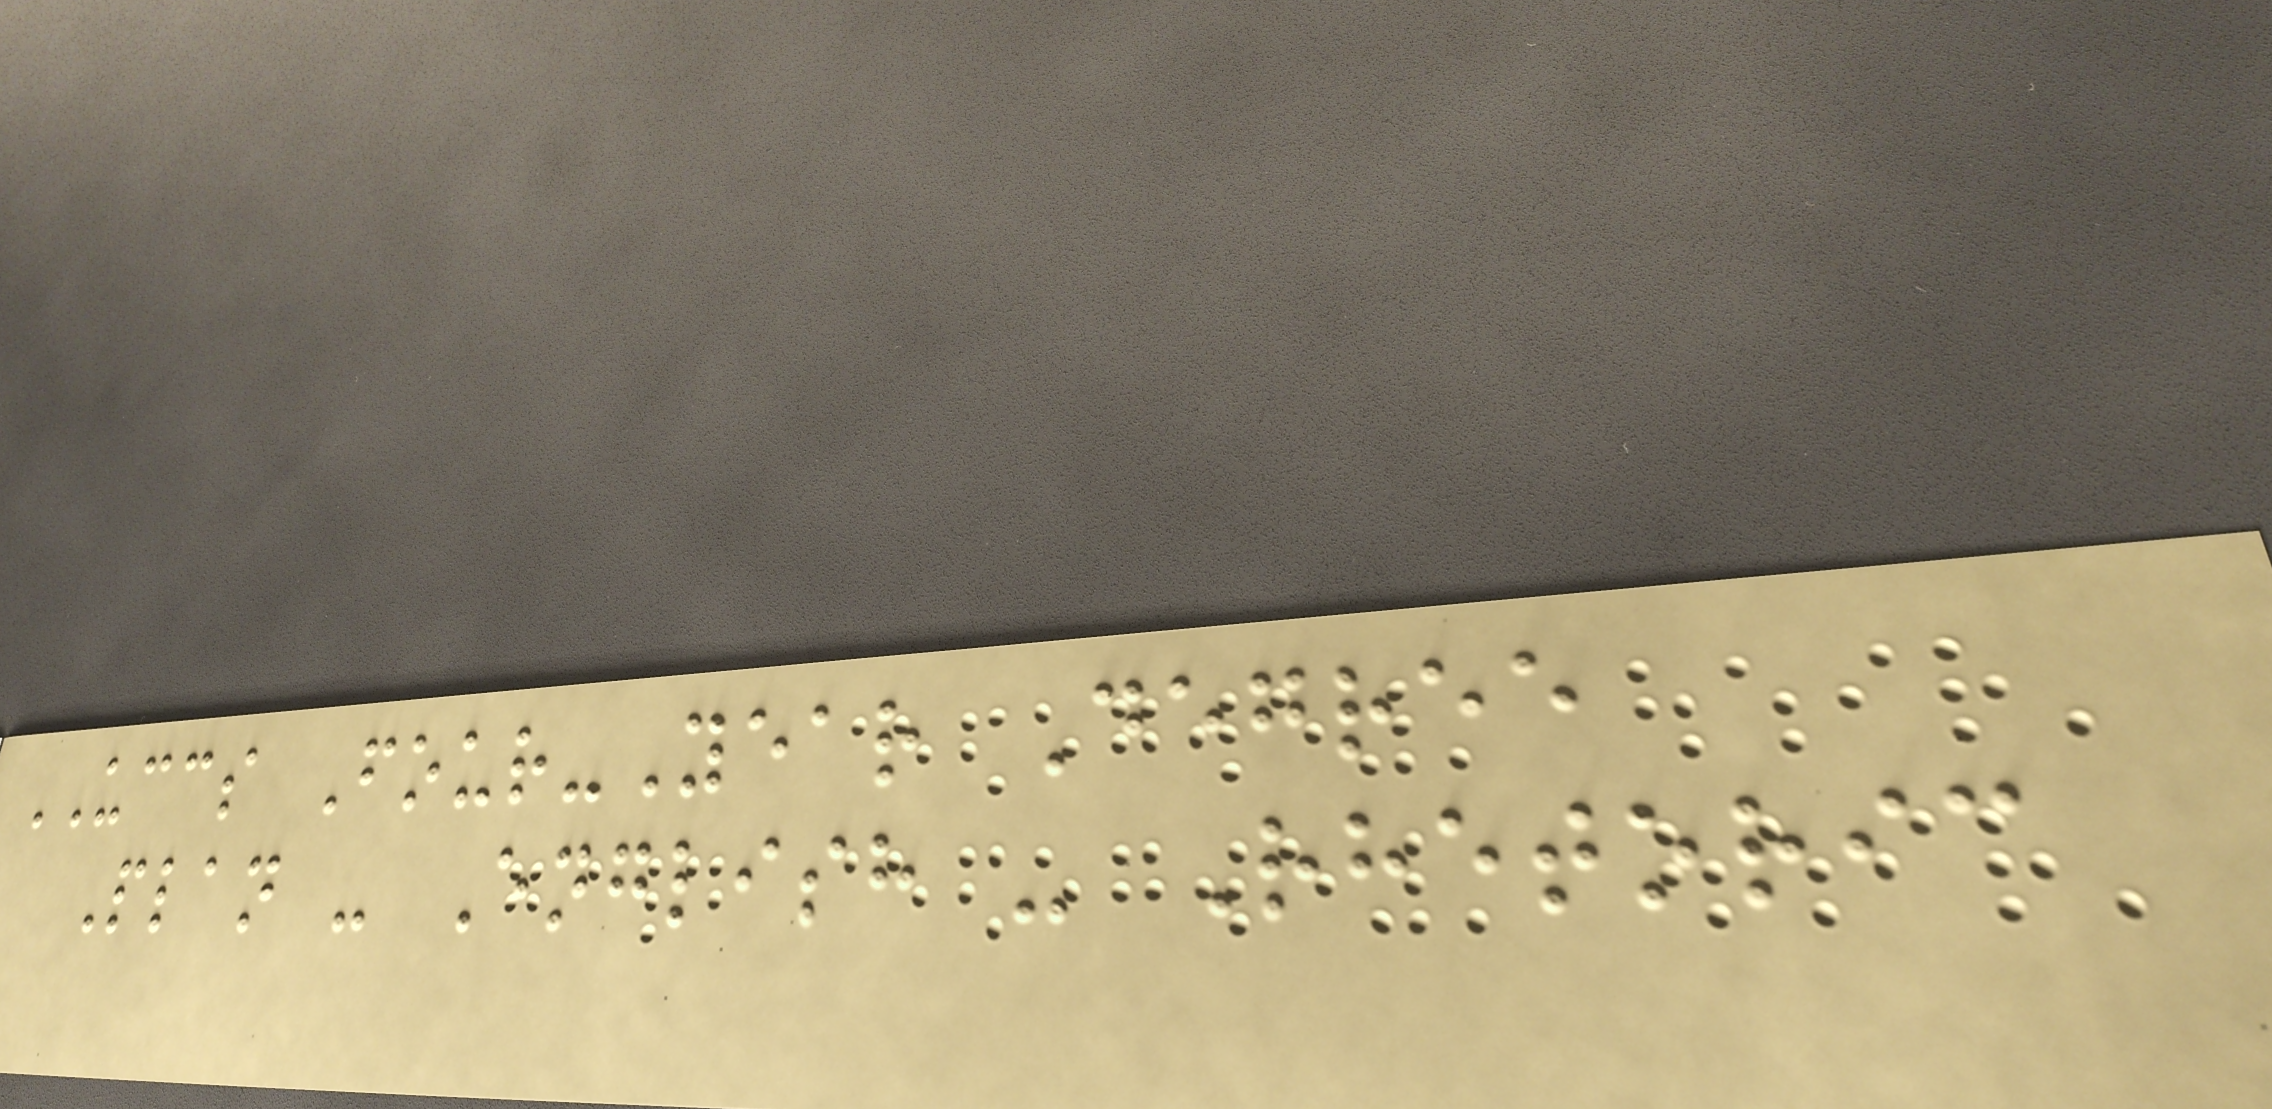UCCS Four-Year Degree
Plan - English - Rhetoric
